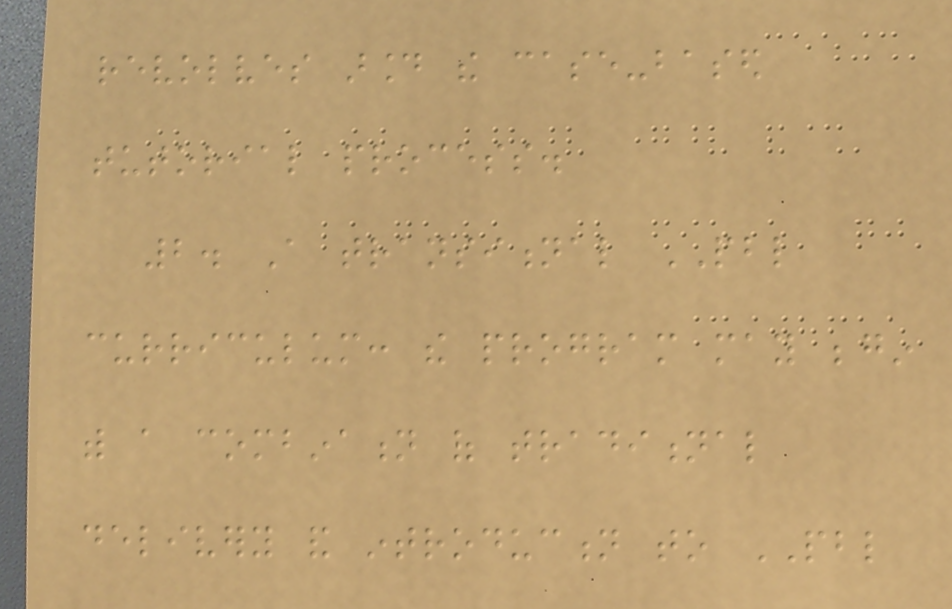revolves around the case-based
tutorial process.
2. A transitional PBL
curriculum: the program may begin
with a combination of traditional
delivery and introduction to PBL
